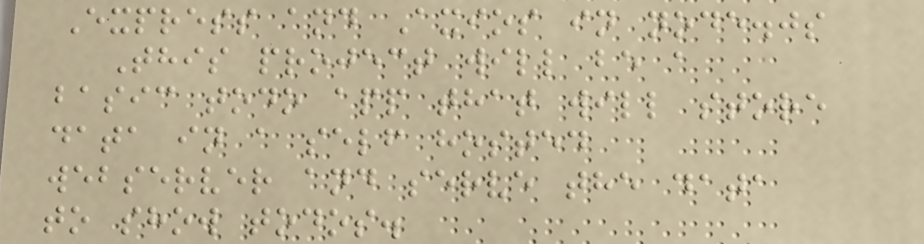Express and Axios in node.js
This project will be a
basic todo app that will store
data in a self hosted
webserver and serve the data
to show todos.
